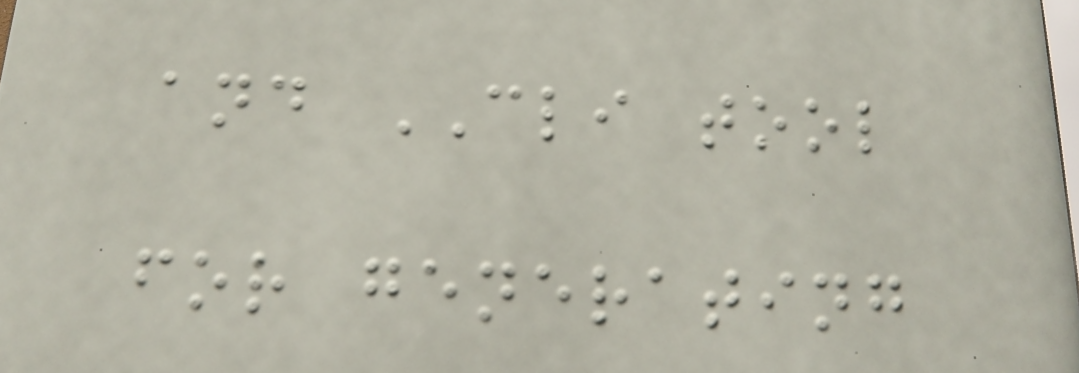and CLI tool
for generating
